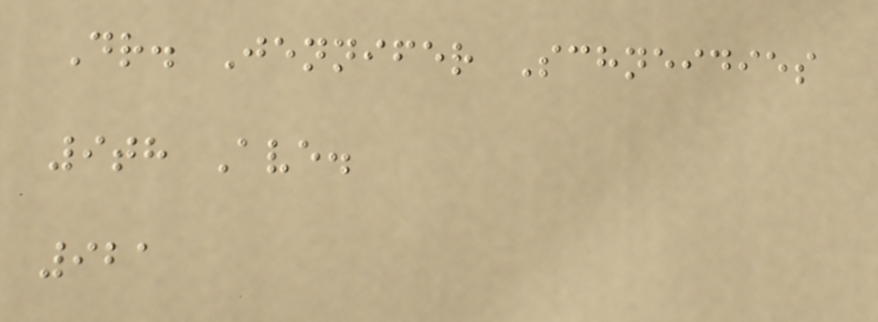Dr. Jennifer Schneidies
9th Ave.
921
